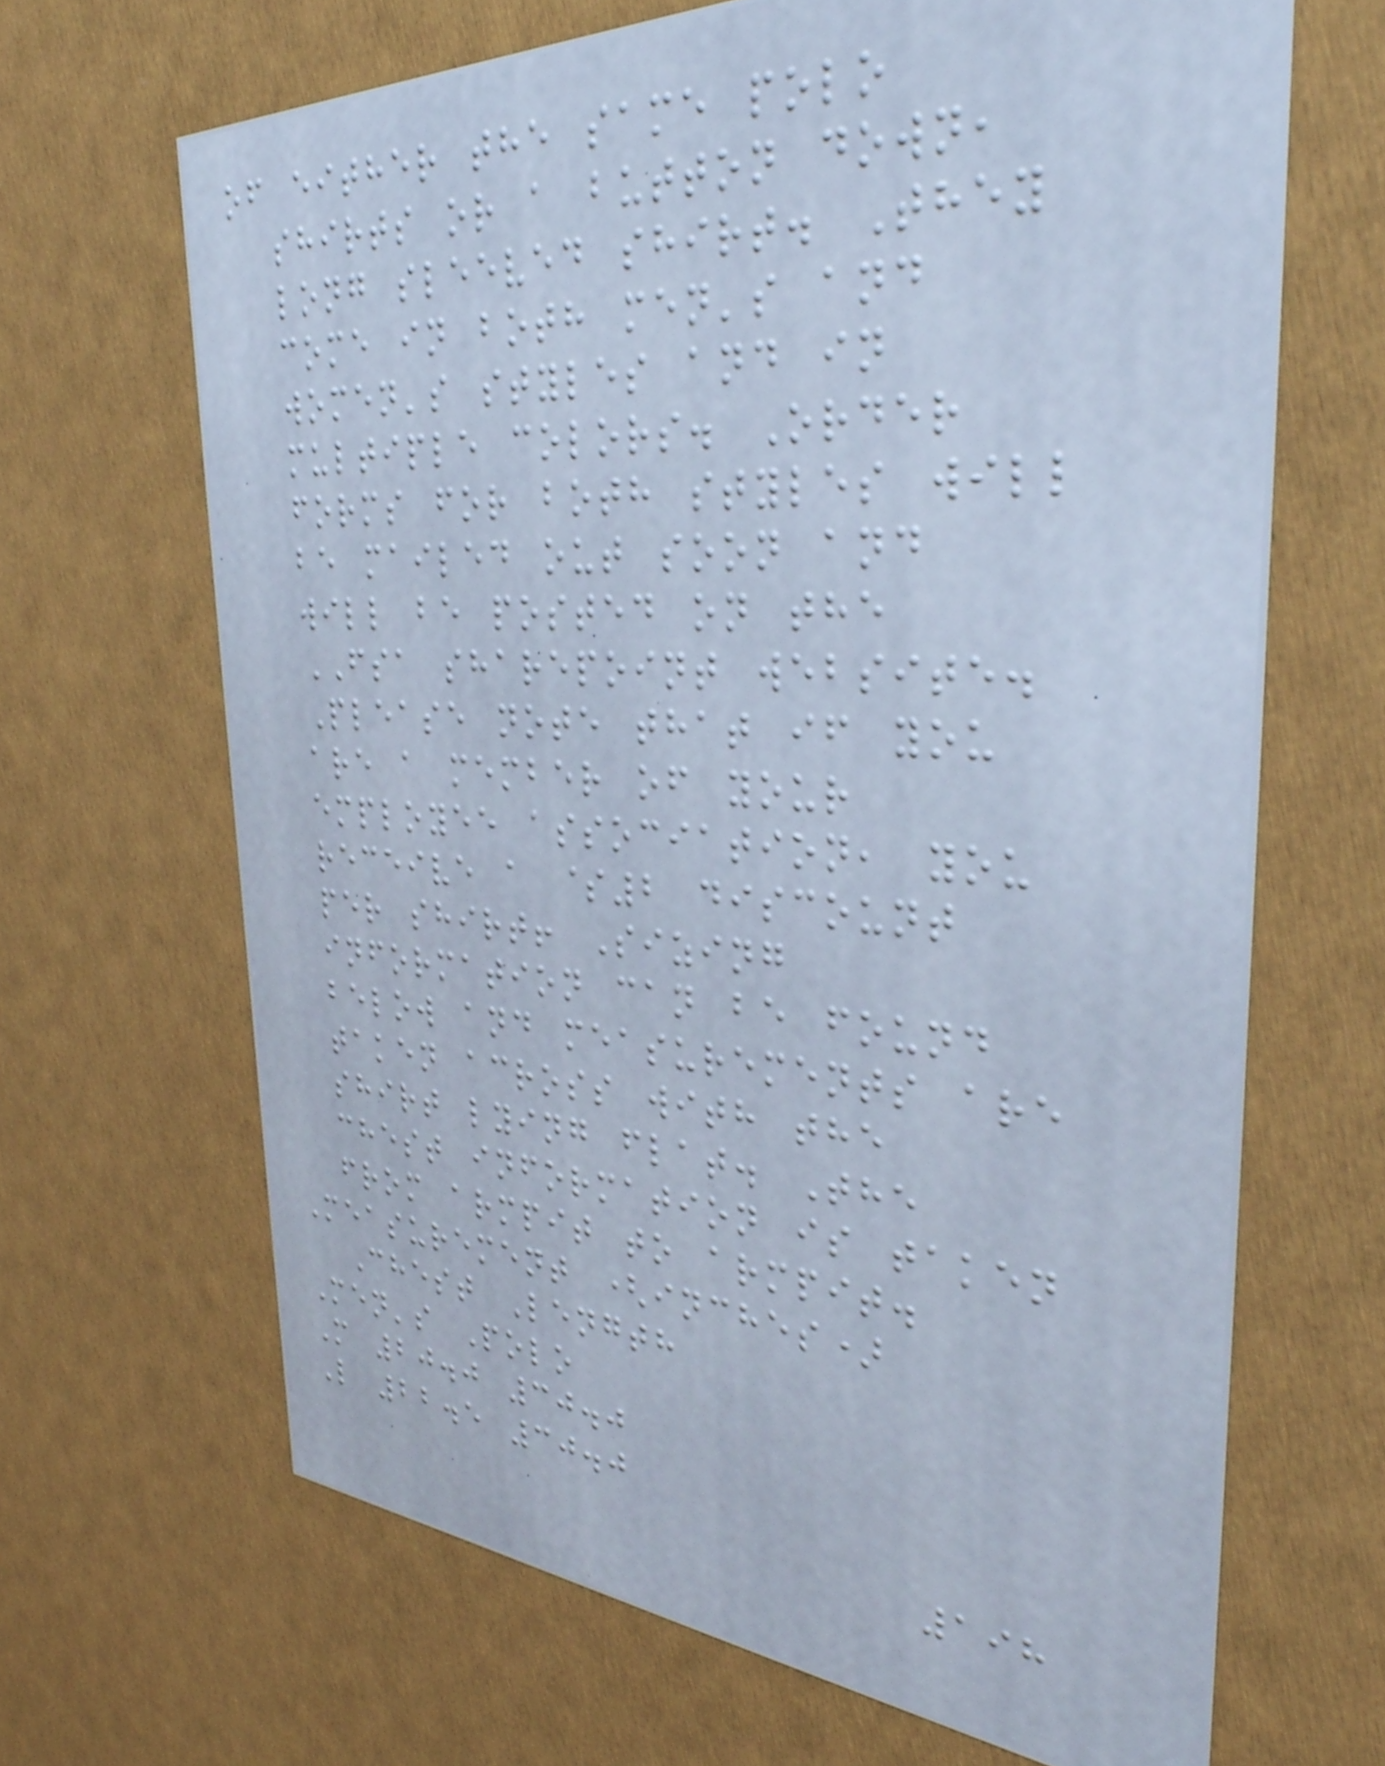of either the same polo
shirts or a button down,
long sleeved shirt. They
come in both men's and
women's styles and in
multiple colors. Order
forms for both styles will
be mailed out soon and
will be posted on the
FSA sharepoint website.
Please note that if you
are a member of your
employee association, you
receive a $2 discount
per shirt! Sizing
information can be found
below and measurements are
taken across with the
shirt lying flat. The
chest information is taken
from armpit to armpit.
Measurement (inches)
Chest Length
Men's Polo
M 20.0 30.0
L 22.5 30.0
198
